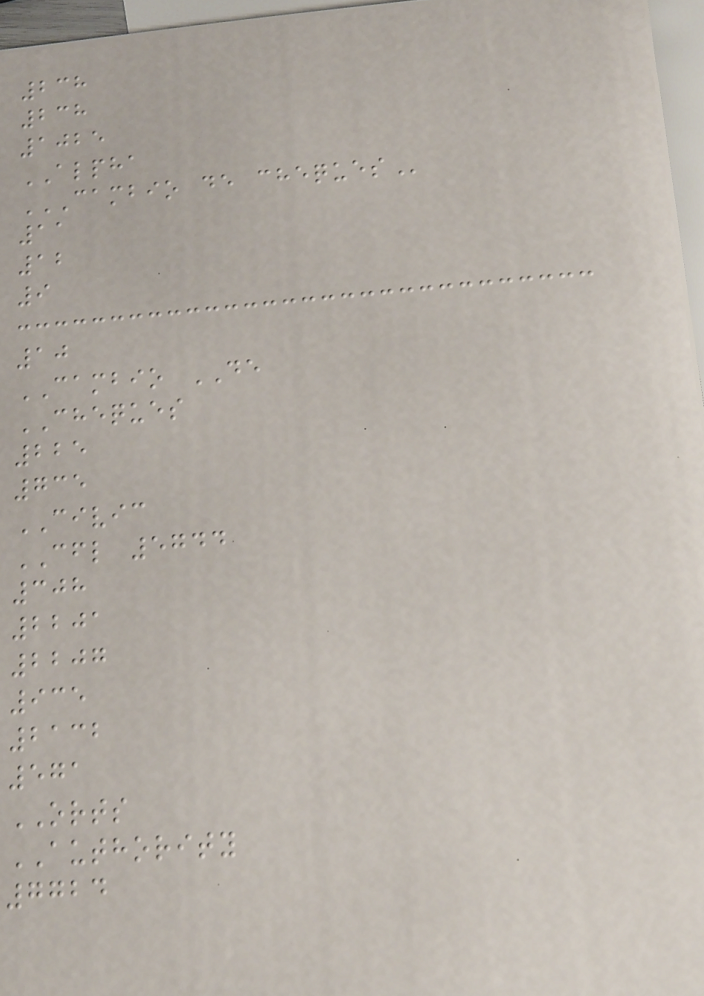238
238
1025
ALPHA
CAMBIO DE CHEQUES
11
12
9
10
CAMBIO DE
CHEQUES
225
735
CIVIC
CFL 5744
308
2201
2207
935
2132
571
ORTS
AUTHORITY
7724
